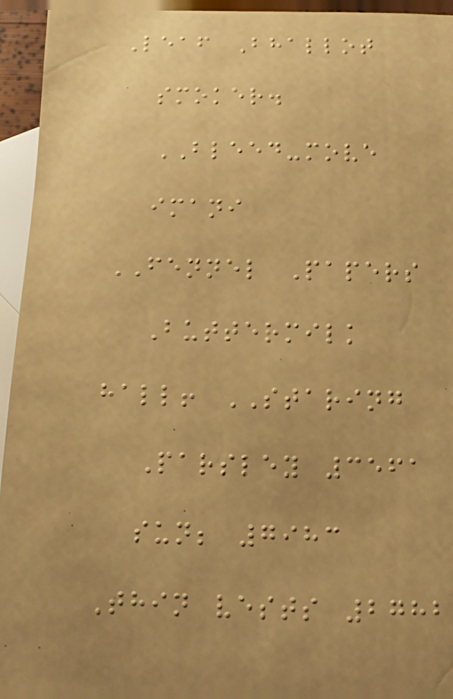Leaf Bhallot
smoker.
BLEED-move
imani
FENNEL Papers
Buttermilk
hall! STARING
Parsley 3561
sun; 7983
Thin vests 2782
